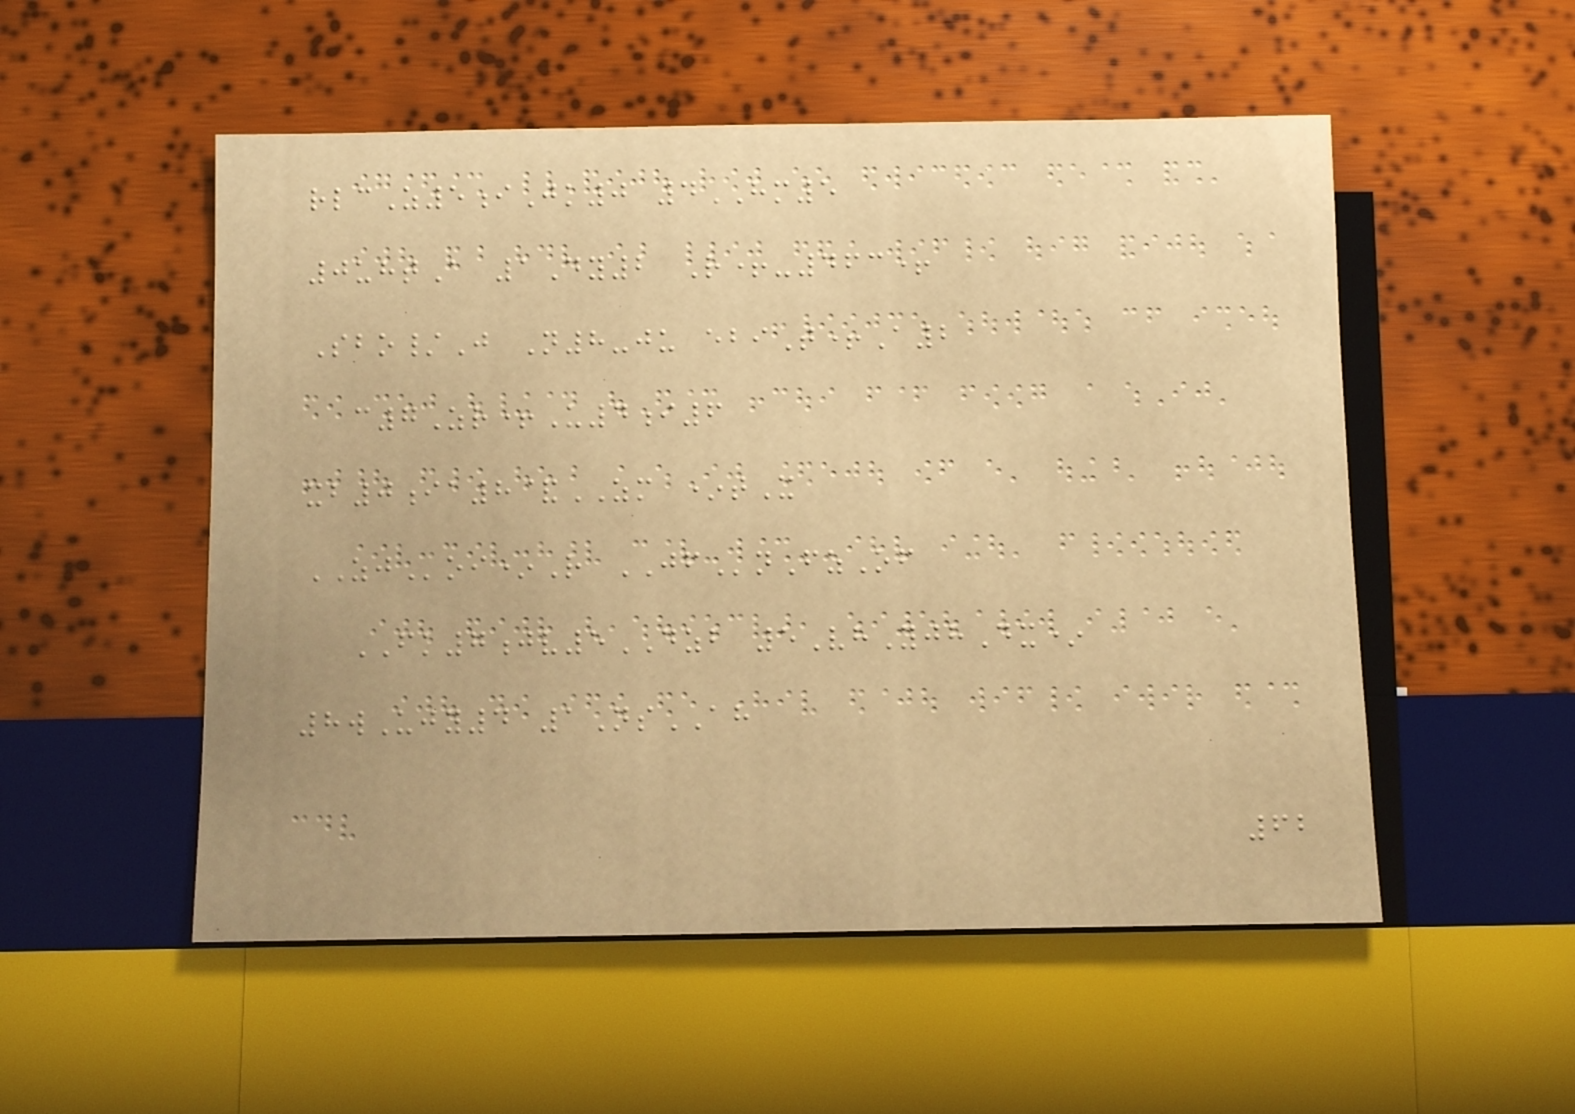rlcZ5iJk0 4HM5
0uhtA 1Dy2 R+-463+
Sbo/J N8-ju ebiT+A2
c7Zr+U4i6
xb0ia8&ZM *tX
ZJoi*R JFnFzOf
FK7jv5DZB 5VhYjhDx*
8wUjy4 1NsAH
62
